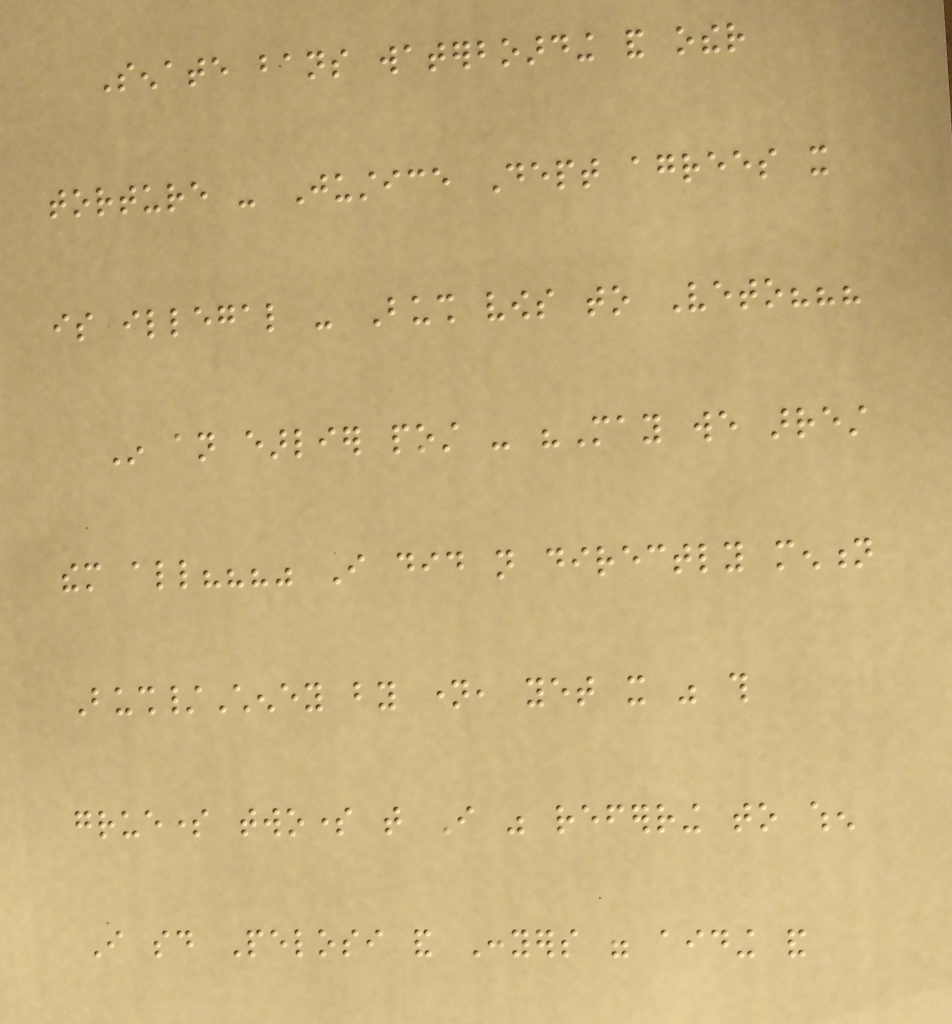Senate bans waterboarding and other
torture - Justice Dept agrees it
is illegal - Bush vows to Veto???
In an earlier post - "May we arrest
them all???" I did not directly mention
Bush/Cheney by name, yet it was this
gruesome twosome that I was referring to when
I said Pelosi and Conyers were aiding and
